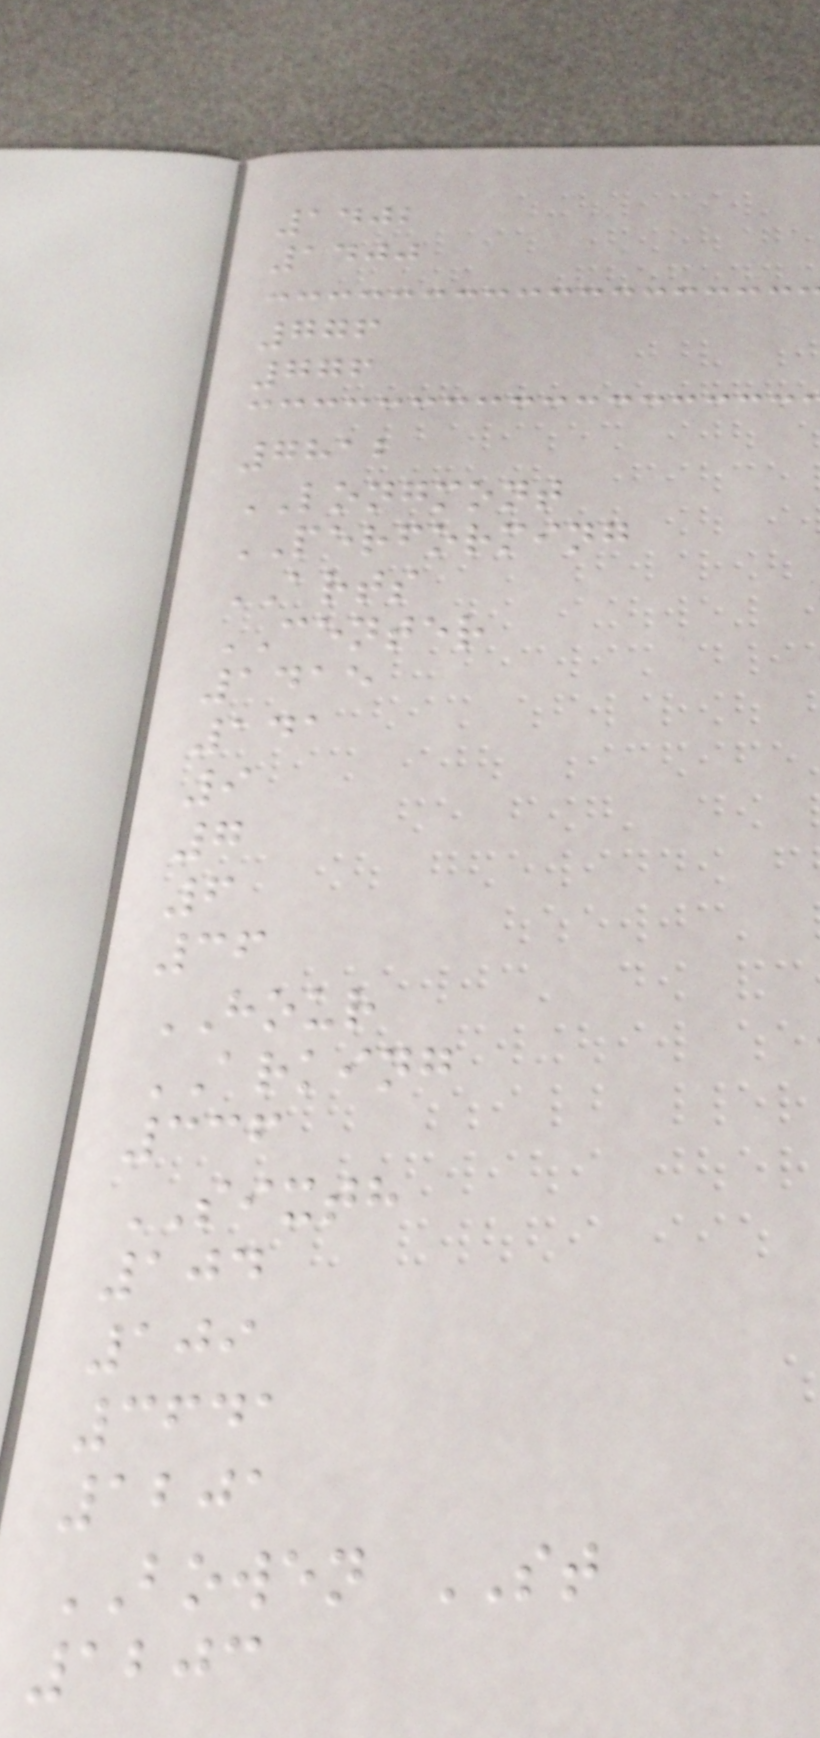1402
1400
776
776
7812
LONGMONT
PERFORMING
ARTS
CENTER
1415
141
9
7
6
36
HOUR
ARKING
336
SIXTH
104
109
3641
1201
BOWEN ST
1203
